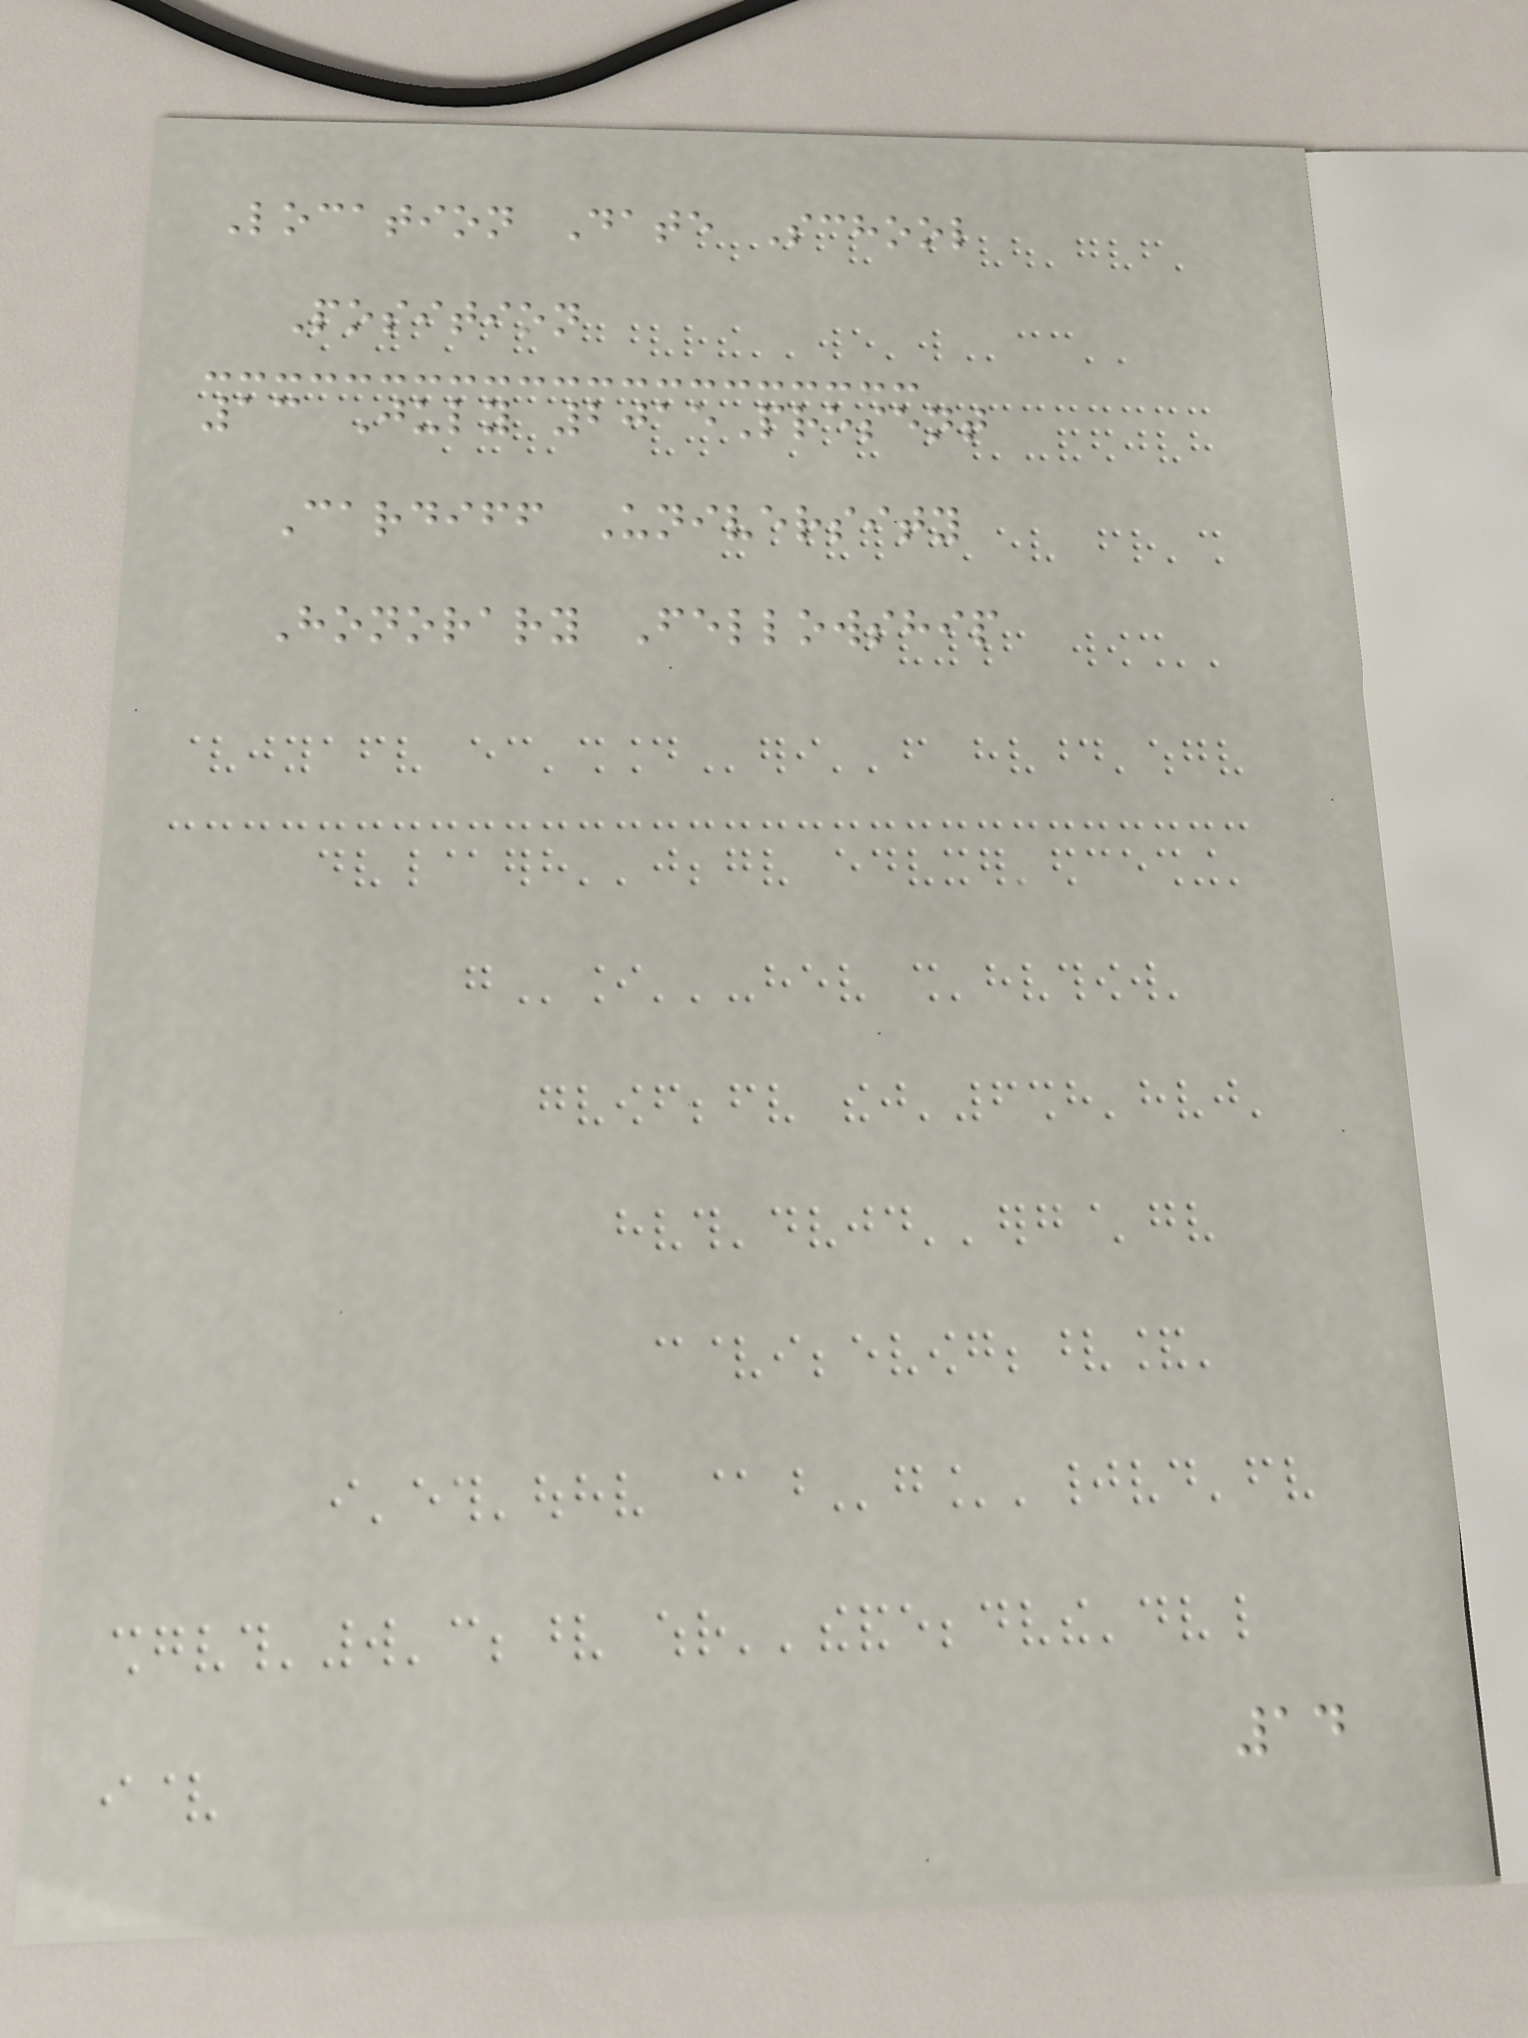Location Date School
Position
13 July 2015Present
Cardiff University
Honorary Fellowship
14
